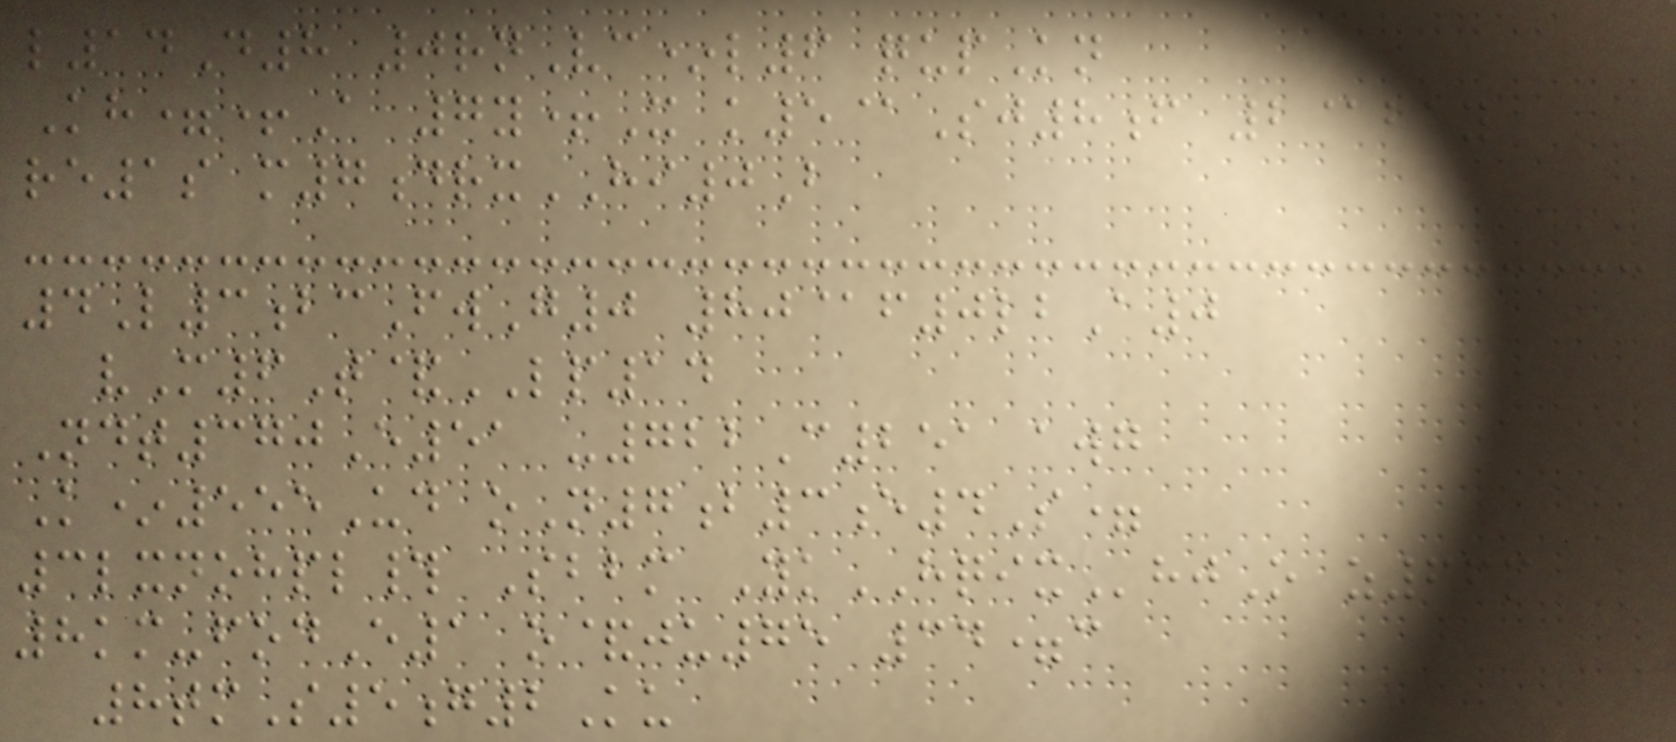l14D8 0rnVc*l6 qupKn
Kh=+A 7y+X k5@Sj8f 2@bay
re1s m7drxHI0B
4L3bcFwG0 80@f0lbA0
vM6T&LP14
Ndt370E51 -722C251 awg
K*555Ud oN7b3e4S=
3lxnohpl# Sbbm YkHQIXhjO z66m
8km-fodE1 o&ju75 34=c
8tmS5g2Ku
